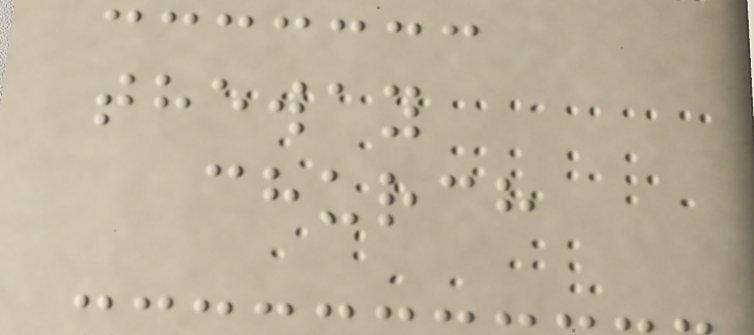theway
church
